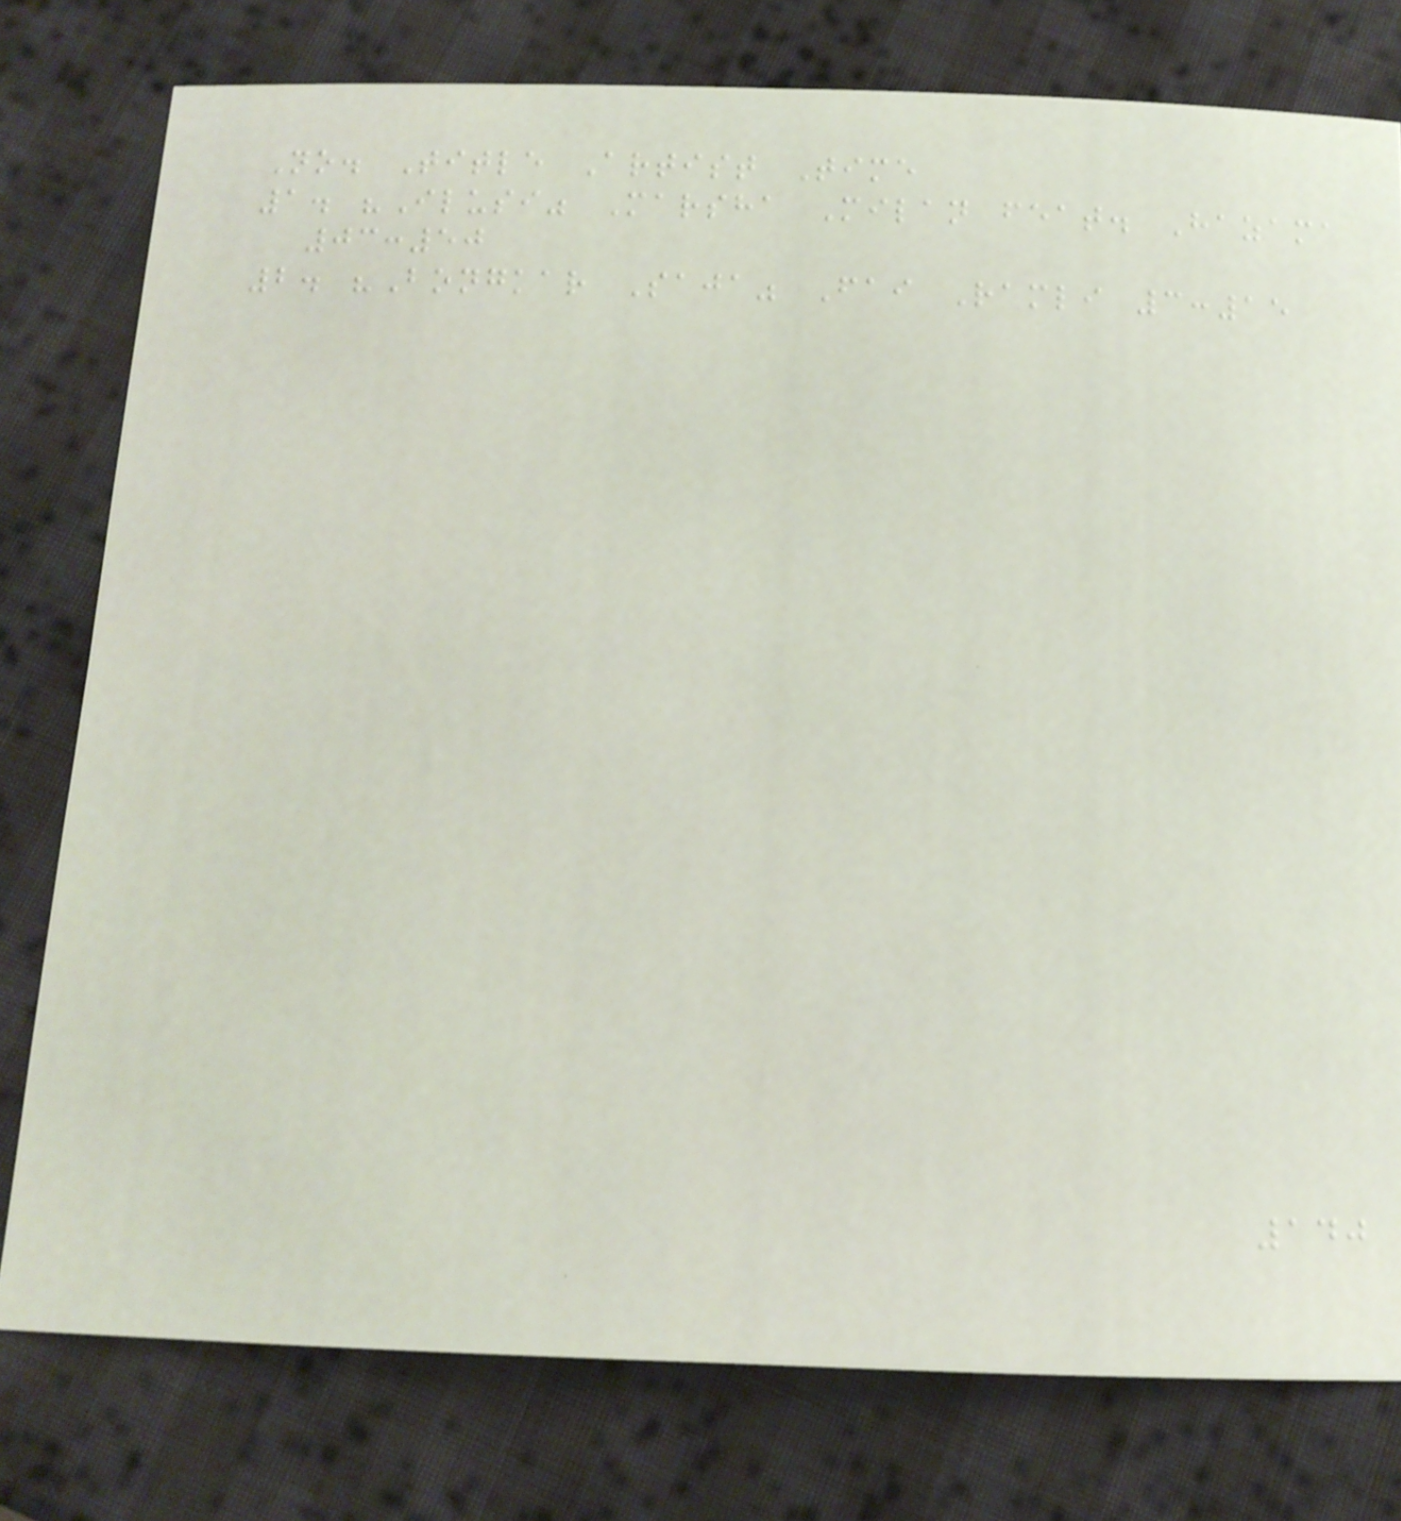No. Title Artist Time
1. "Ilusi" Marsha Milan feat. Hazama
03:50
2. "Bongkar Saja" Fai Ramli 3:15
140
